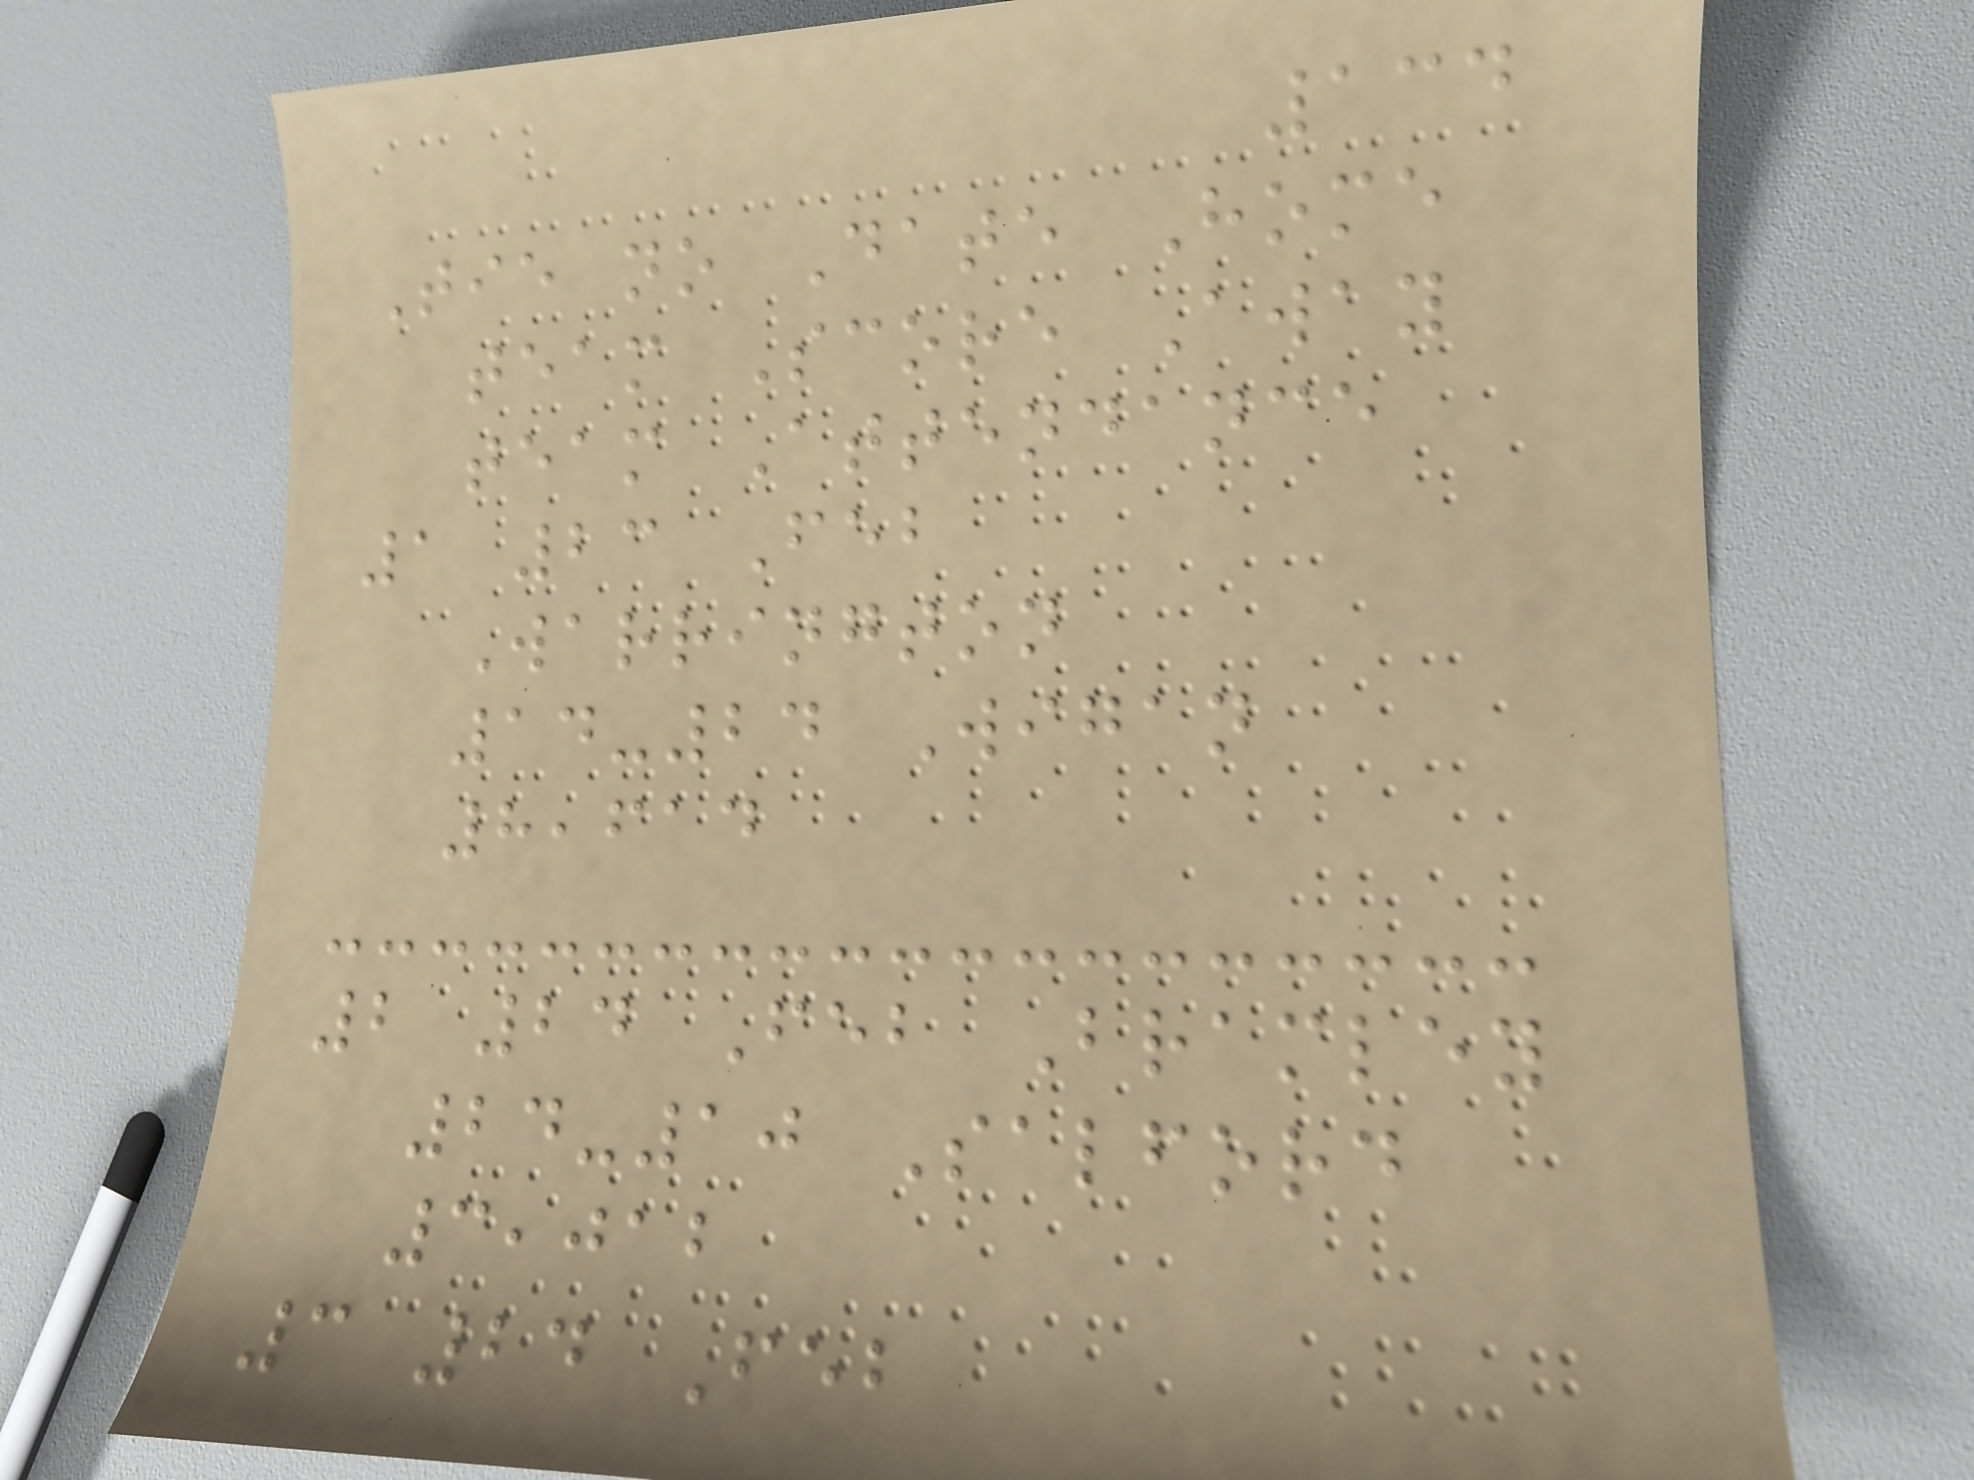134
Tie no Date Home
team Score Away
team Attendance
1 23 Feb
Warrington
14-24 Wigan
8,614
2 24 Feb Bramley
24-10 Salford
3,012
3 24 Feb
